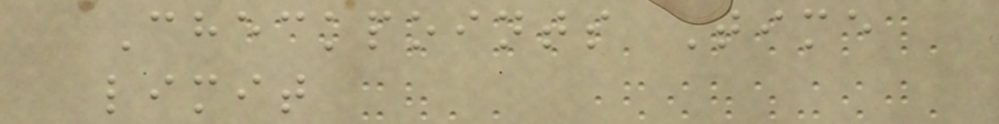Checkpoints Time
limit
